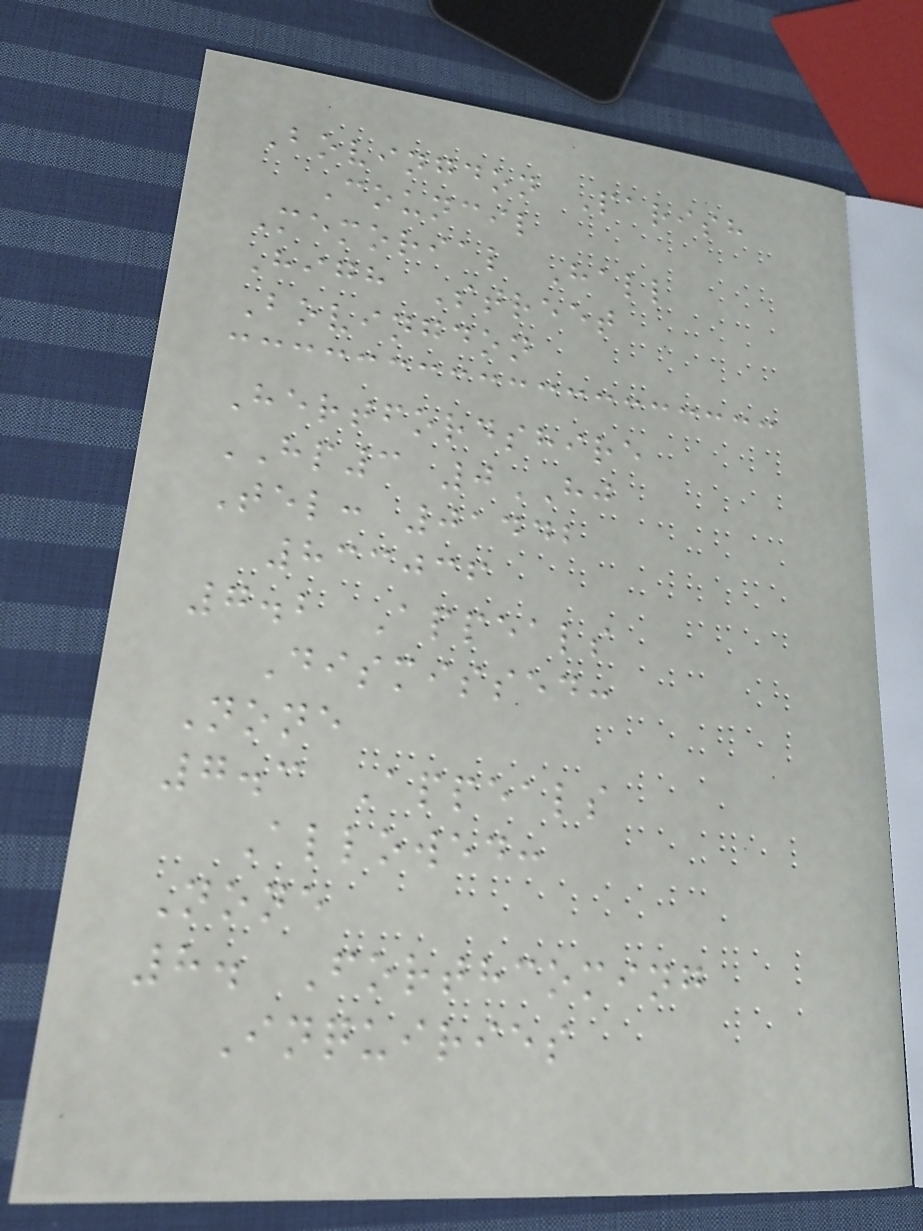Bovingdon Parish
Council
Memorial Hall
High Street
Bovingdon
Hertfordshire
HP3 0HJ
Tel: 01442
833036
7.2 Appeals
Dismissed:
None
7.3 Appeals
Allowed:
None
8. Forthcoming
Inquiries
